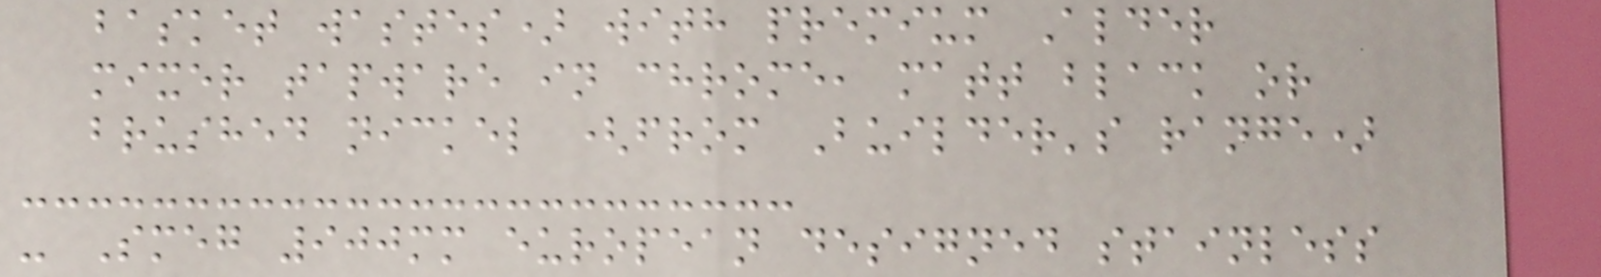basket wastes) with premium Alder
mixer tapware in chrome, matt black or
brushed nickel (from Builder's range)
- Smeg 900mm european designed stainless
